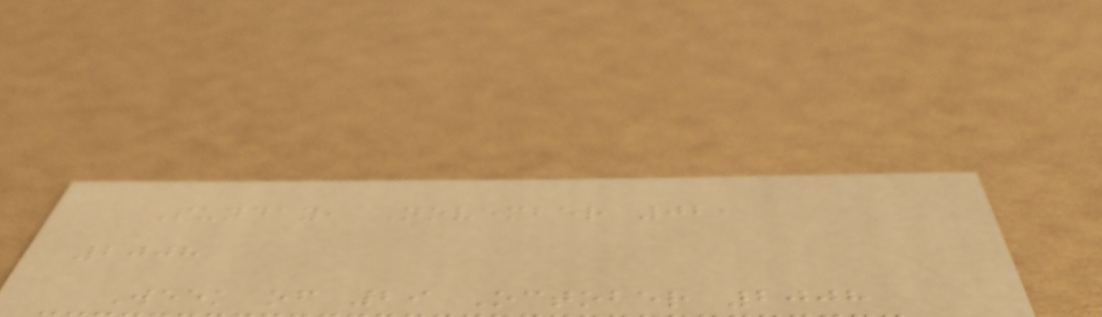Sunday, November 02,
2008
Week of 29 October 2008
